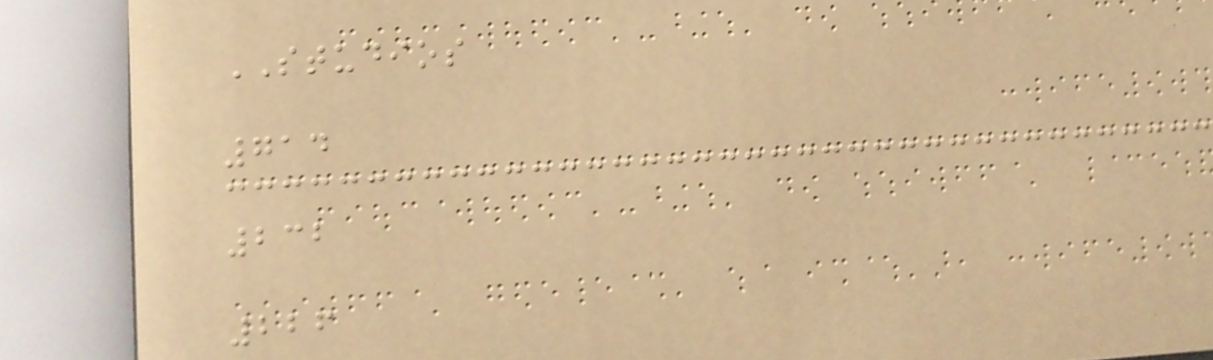STUDIOS
714
232
226
